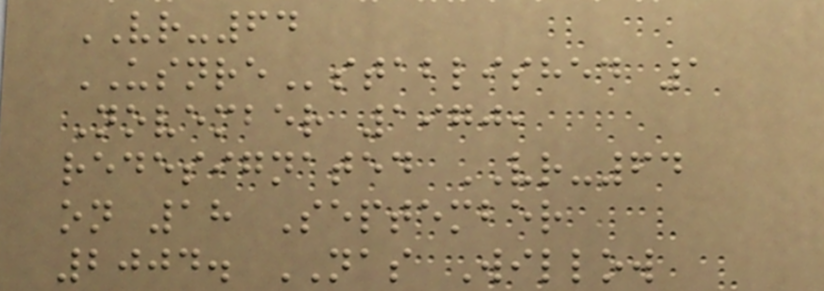VR-64
USNREstablished 1
November 1970,
redesignated VR-64
on 18 September
2004. NAS Willow
